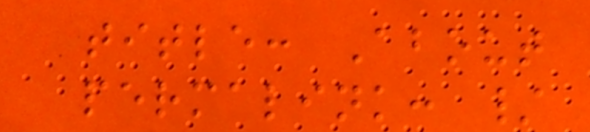title: About
permalink: /
